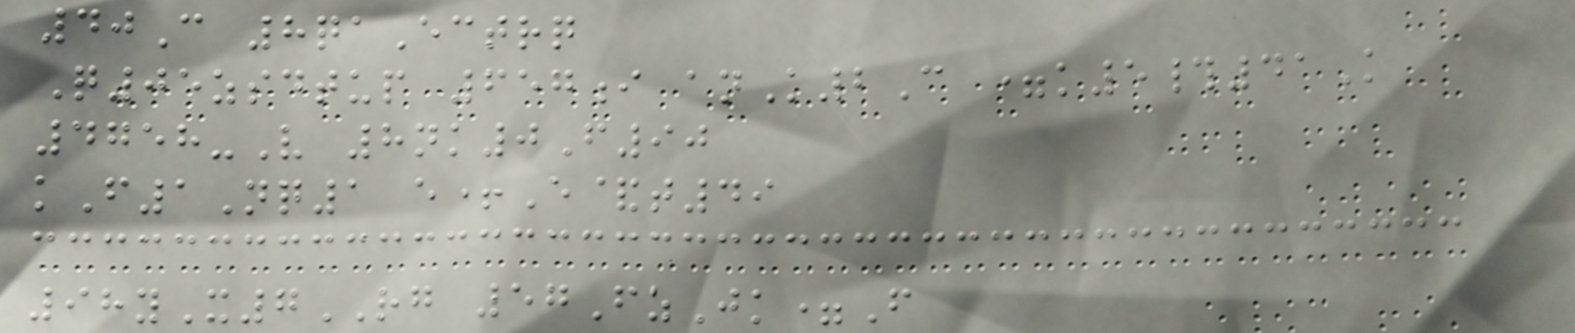40C 8qaEctrq
Q05zsdtup 657i anK2C =k5#41K
4758-V 8nk0F90
kF1Nq1 e+E&t49
98yX7RG 57FzJk=F
